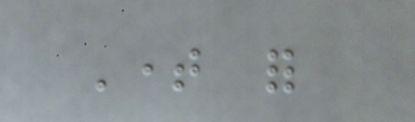Time for
